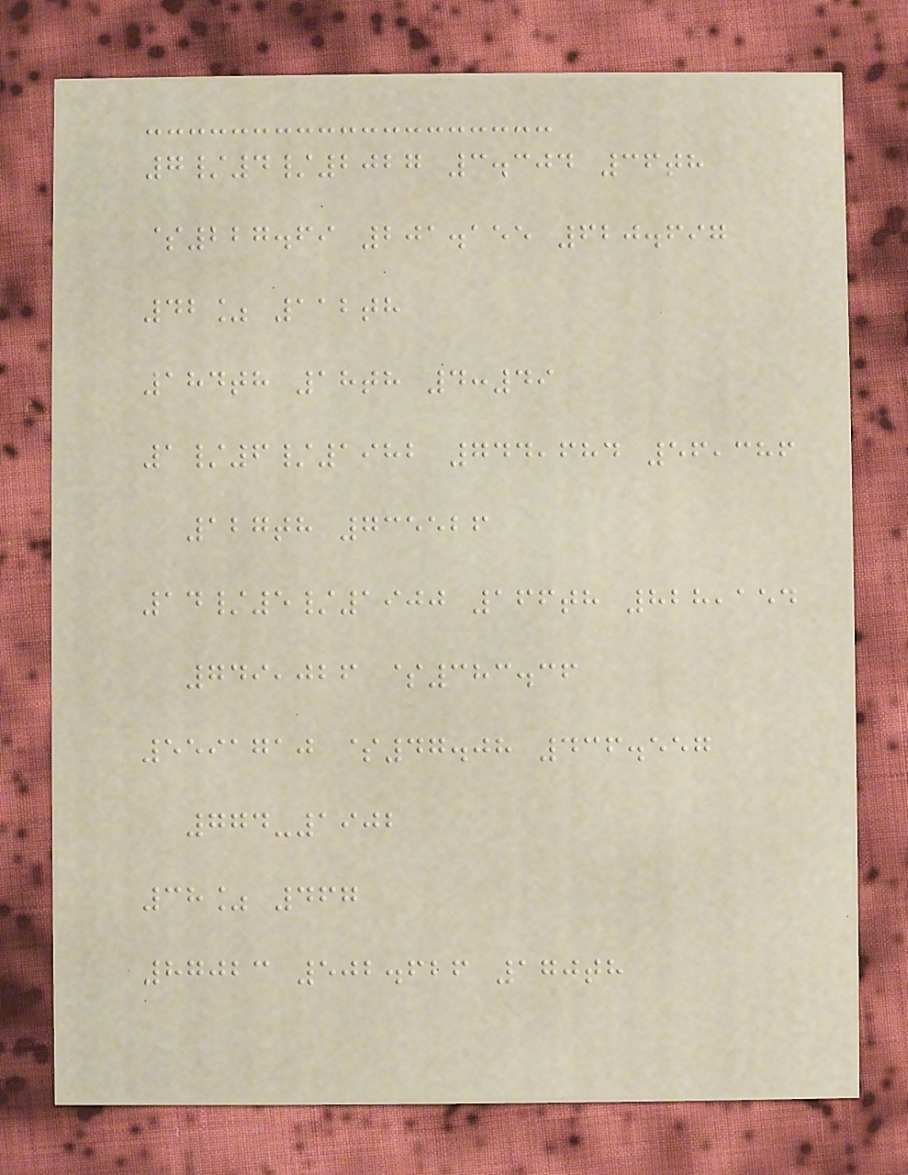7/4/2027 3.304 36th
$227.69 201.155 620.697
42% 112th
184th 18th 4:49
1/6/1982 744,684 56,386
127th 735526
14/5/1900 166th 828,154
749,026 $383.36
5591710 $47.08 436.557
774-1902
38% 467
87023 502.626 170th
